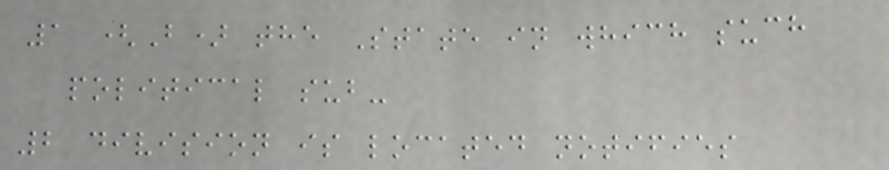1 (B) the State in which such
political sub-
2 division is located notifies
